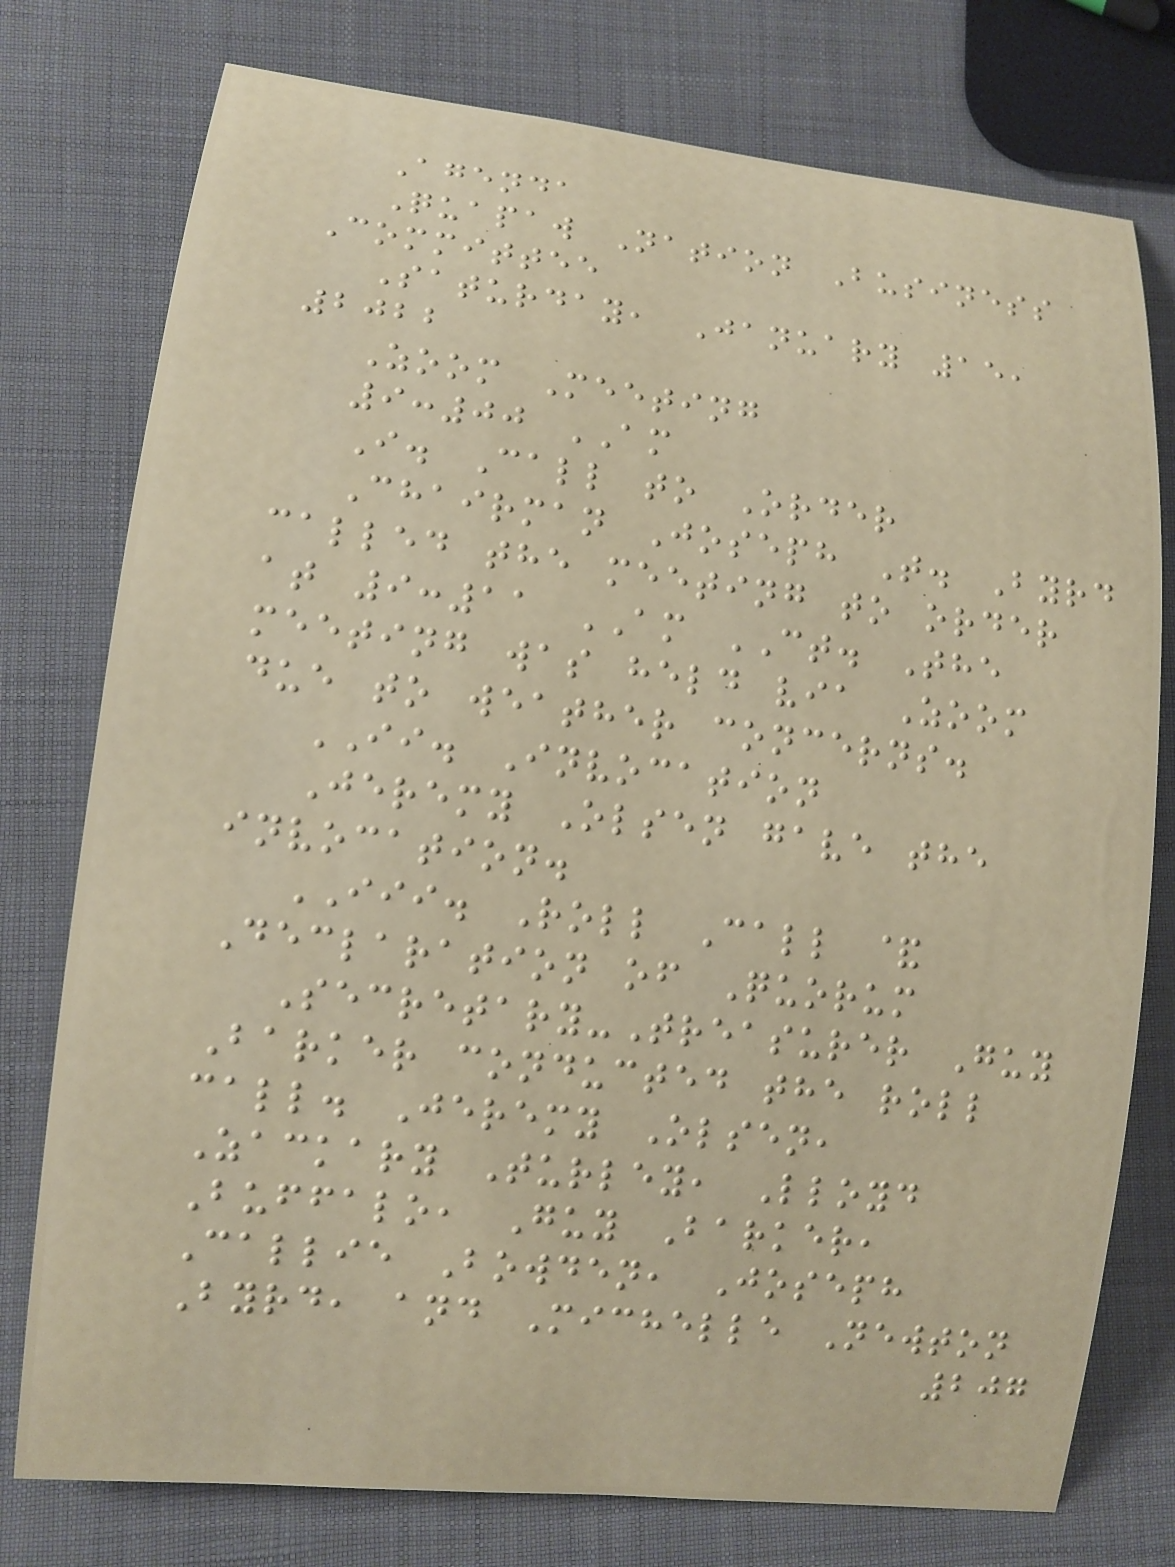Agenda
Quapaw Nation Business
Committee
Saturday, January 15,
2022
Zoom Meeting
9:00 AM
I. Call to Order
Chairman Joseph T. Byrd
called the meeting to order
at 9:11 AM CT. The
meeting was held via Zoom
due to weather concerns.
II. Invocation
Jeremy Olsen gave the
invocation.
III. Roll Call &
Declaration of Quorum
Secretary-Treasurer Guy
Barker conducted the roll
call. Jeremy Olsen,
Zackary Turley, Lloyd
Buffalo, Guy Barker,
Callie Bowden, Joseph
Byrd, and Michelle Newton
207
